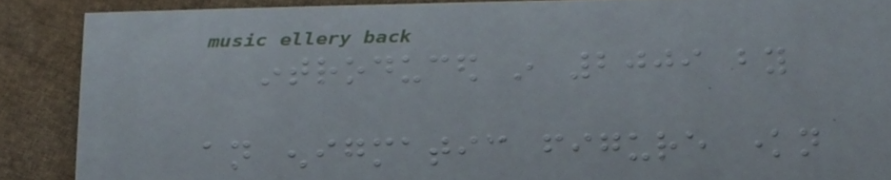introduced in 2009 by
an enigmatic figure known
